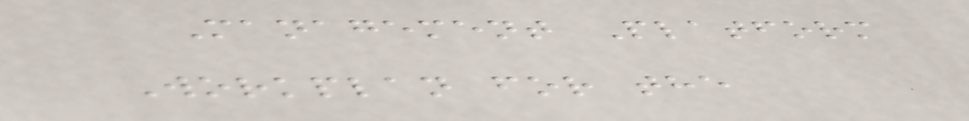Management Platform
Workplan for the
